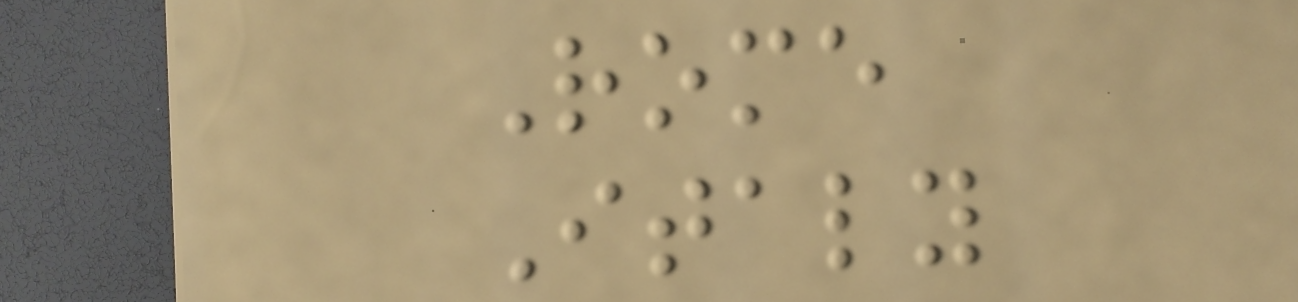Rome
Italy
